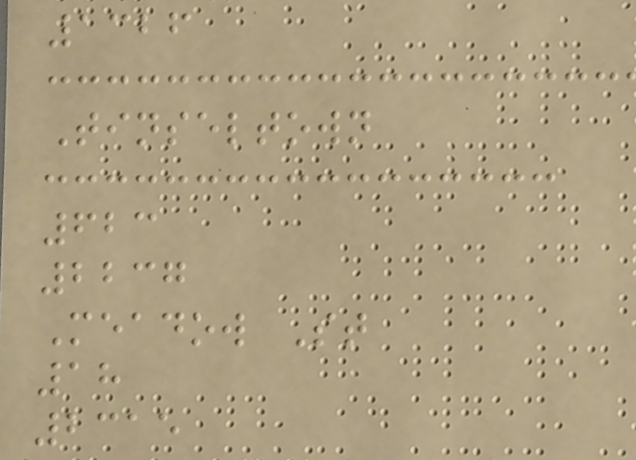1326
Tinseltown
623
2237
Meadow St
18
2315
